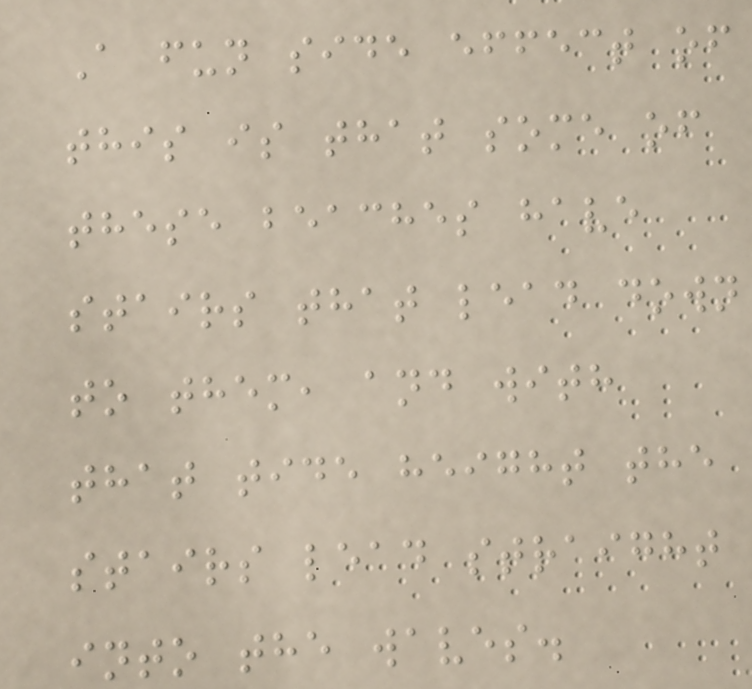A fun side effect of
this is that some of
these beaches have
stairs that lead down
to them, and with
that tide height the
stairs lead straight
into the waves.
